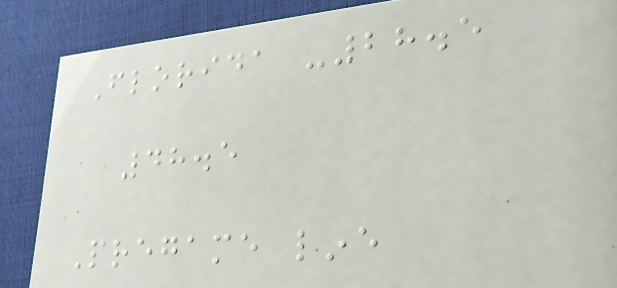Florida -28.5
48.5
Pregame line
